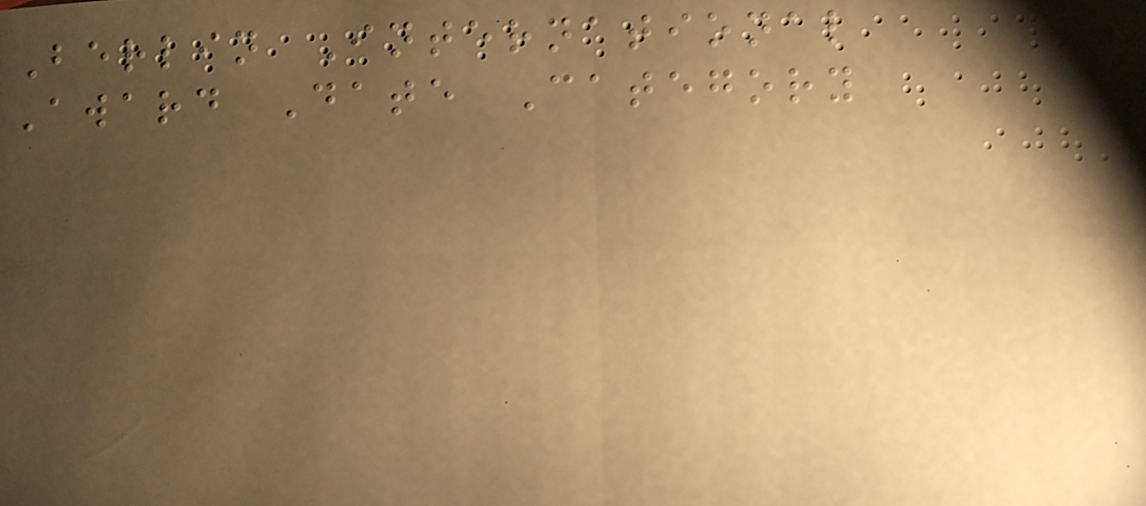Berlin International
Award Date Category
